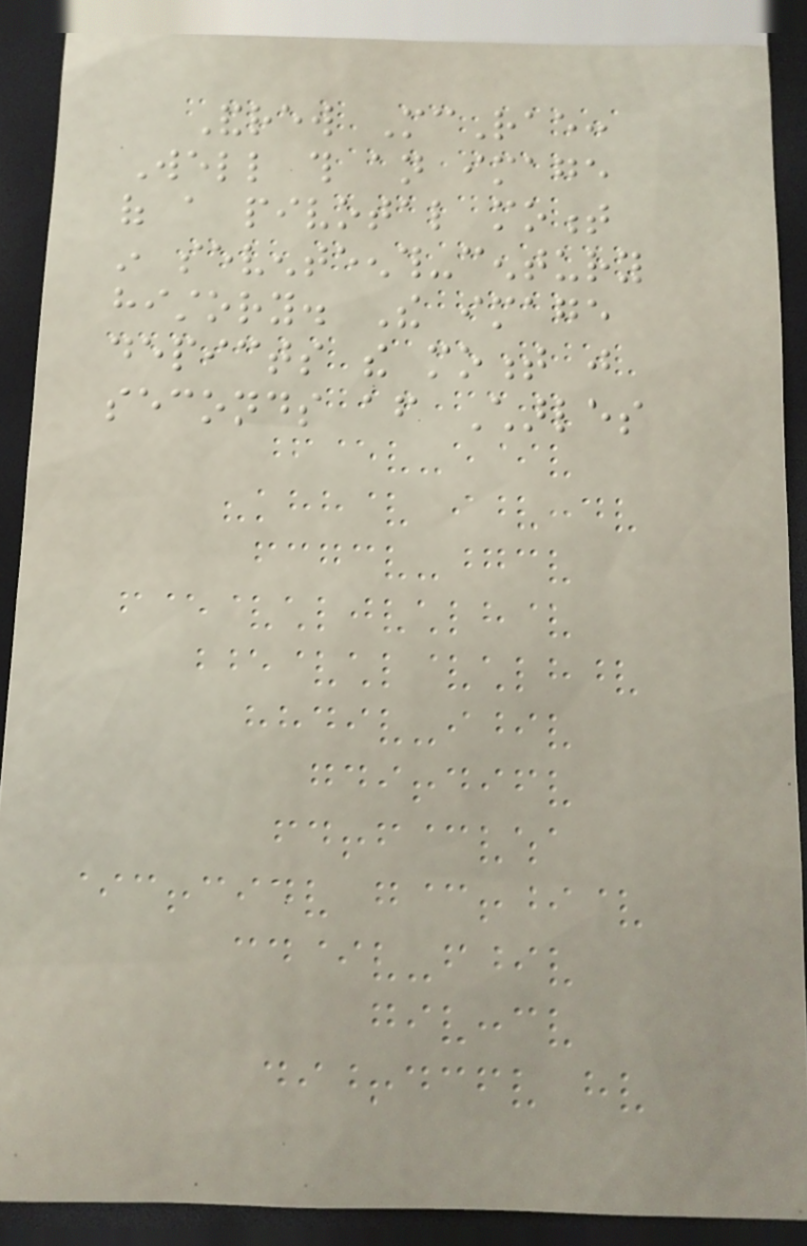Andrew McRae:
Well this an image
of a pivotal moment
in seventeenth-century
history. The image
depicts the moment just
seconds after Charles
